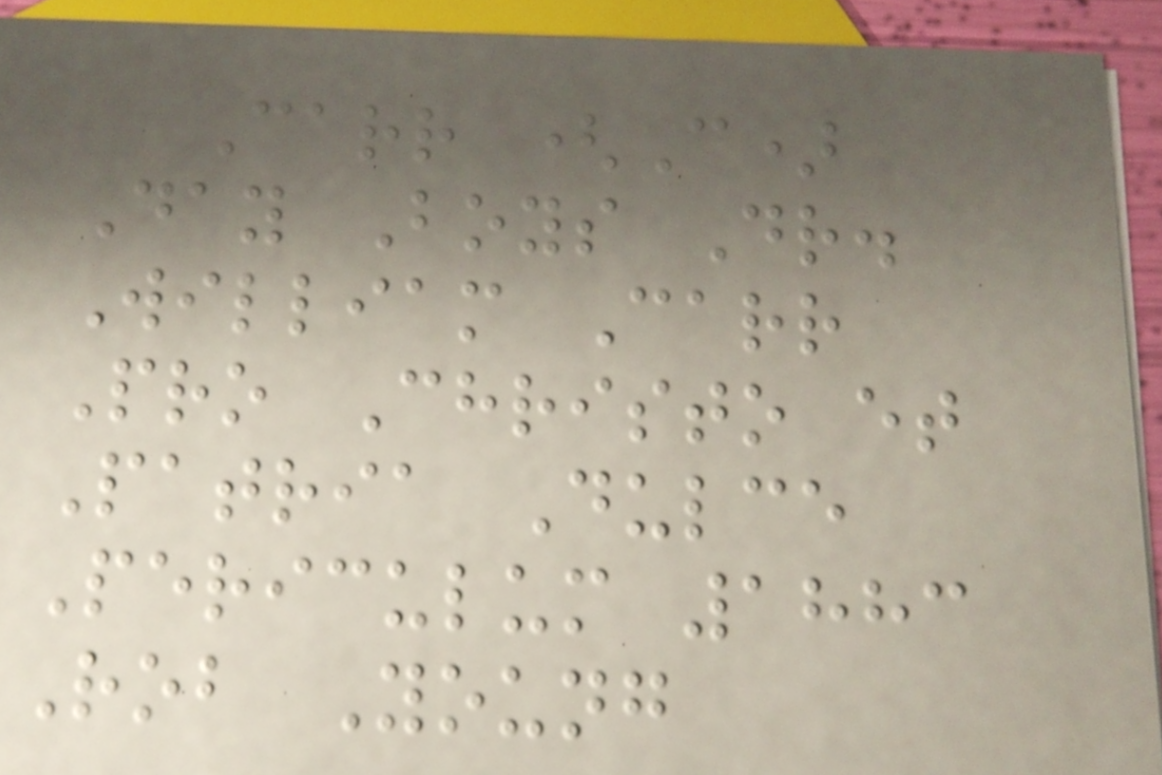Carr (C)
Day Boys Dr.
William Carr
Pro Christo et
Patria Dulce
Periculum 1883
Rob Young
